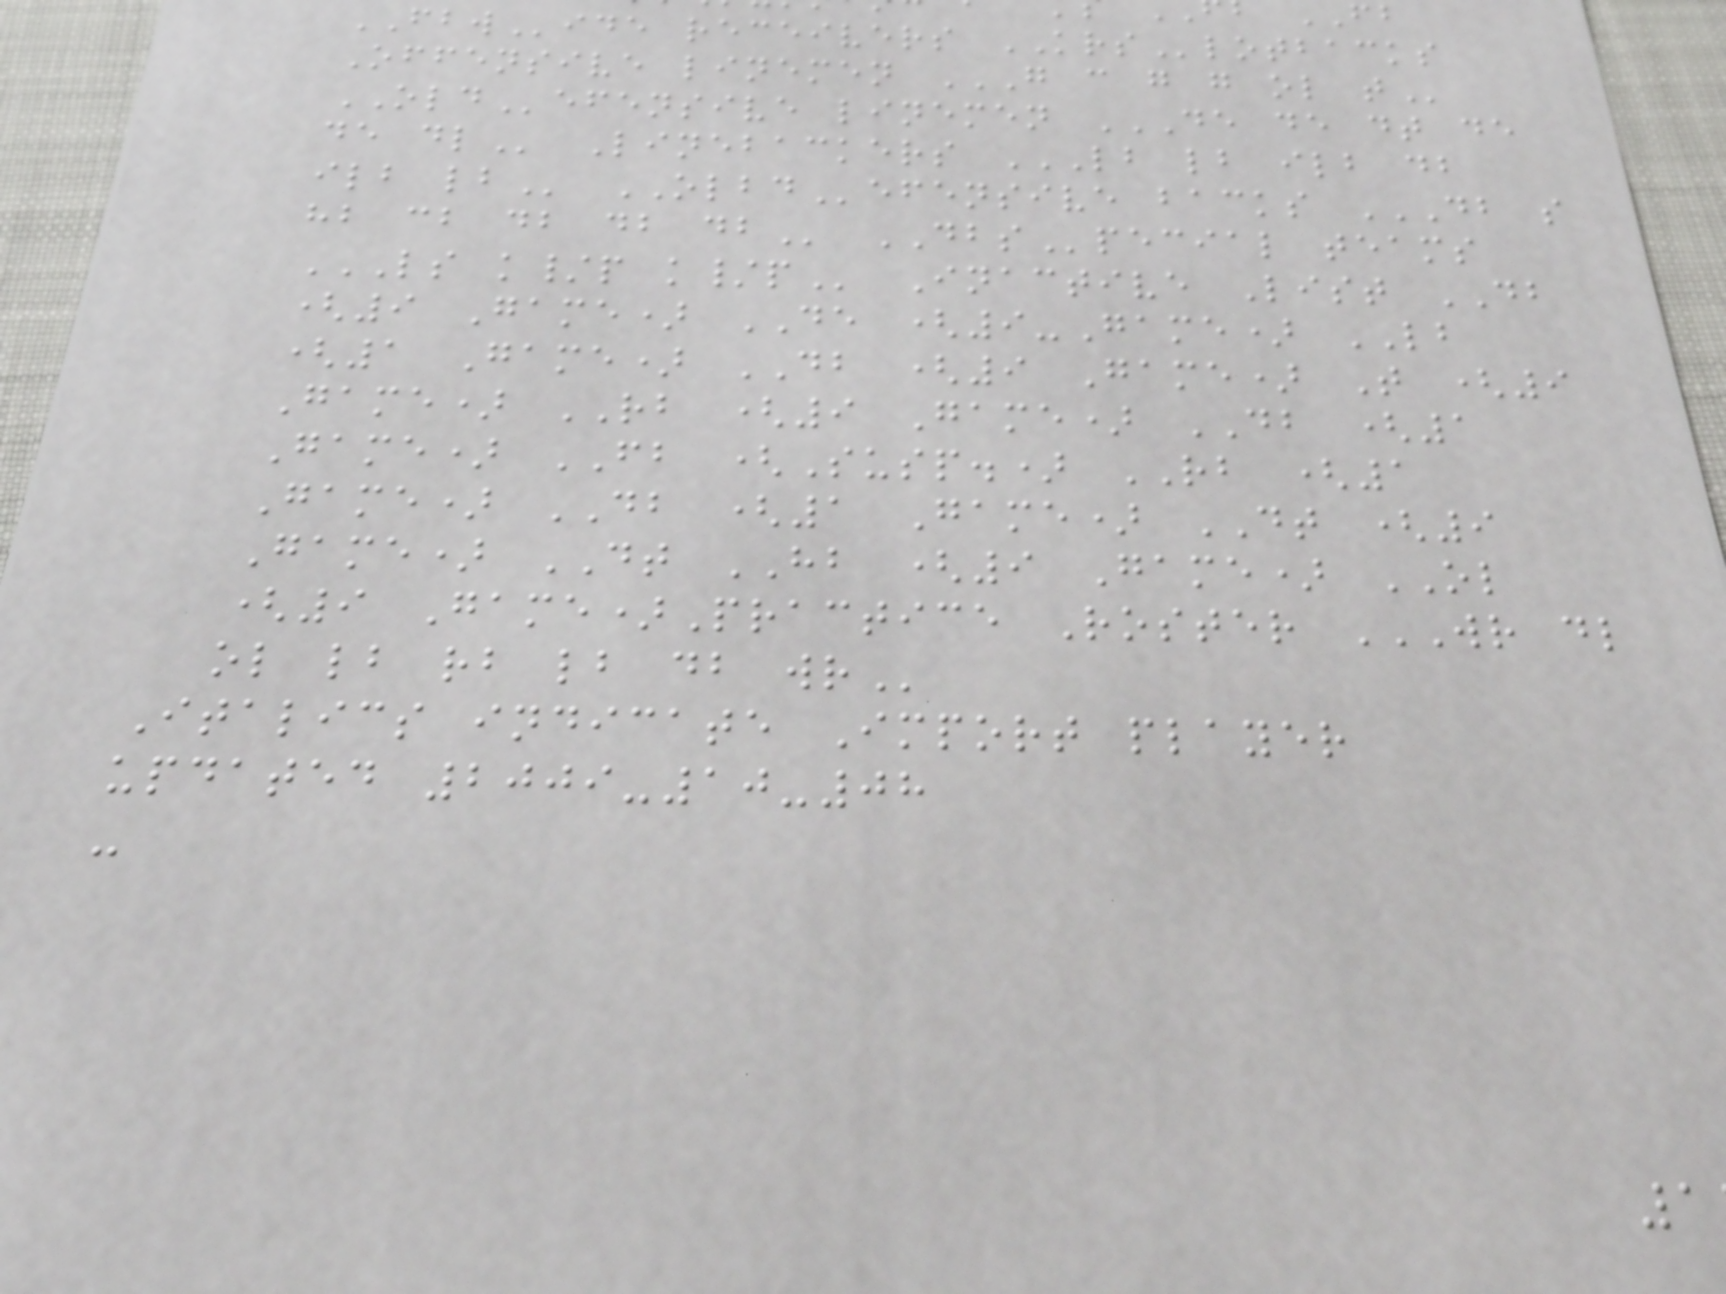FBWide receivers KRSlotbacks
Offensive linemen G C G G OL T
OLDefensive linemen DE DE DT DE
hb cb db db
LS K/P K/P Inactive List DB
(9 Game) DE (9-Game) LB
(1 Game) DB (9 Game) T (9
Game) RB (9 Game) DB (1
Game) FB (Susp.) RB (1
Game) DB (1 Game) DT (9
Game) DT HB (9 Game) OL
(9 Game)Practice Roster WR DL
ol lb rb lb db
Italics indicate Import player
updated 2009-10-08
-
